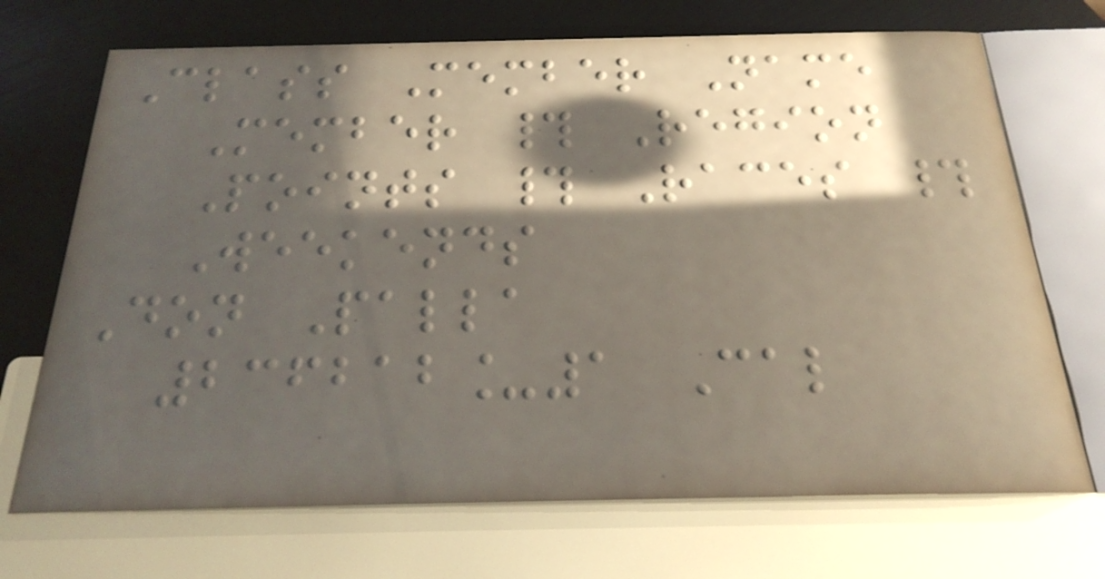Class Member Name
Member # Region
Points # Races #
Weekends
Don Palla
236212_1 Cal
